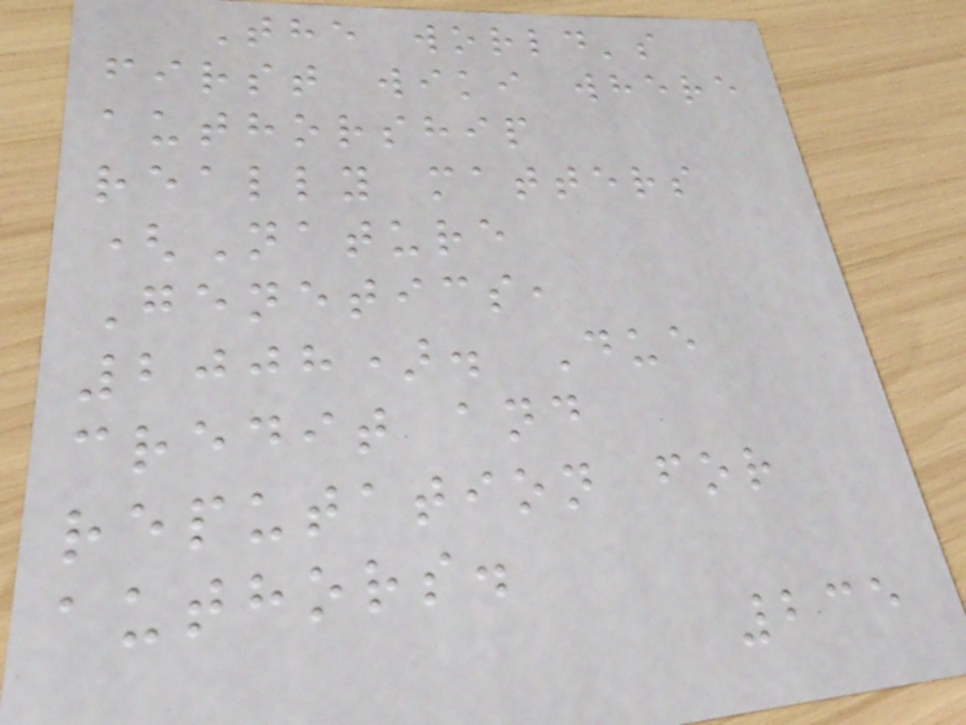The world's
first wiki where
authorship
really matters
(Nature
Genetics,
2008). Due
credit and
reputation for
authors.
235
